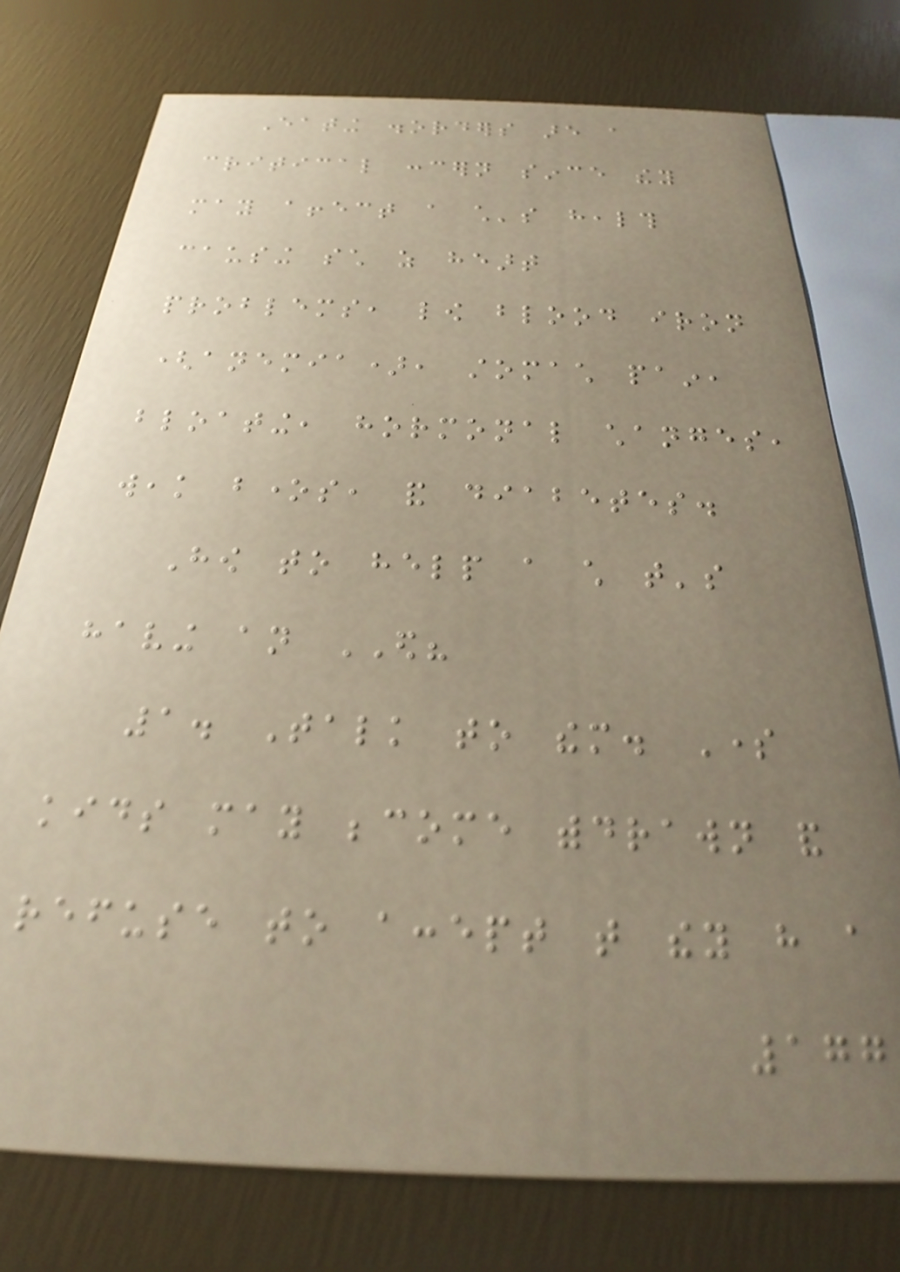Eating disorders are a
critical concern since they
may affect a child's health
causing such as heart
problems, low blood iron
(anemia), stomach pain,
bloating, hormonal changes,
weak bones, and diabetes.
How to help a child that's
having an ED?
1. Talk to them. Some
kids may become withdrawn and
refuse to accept that they have a
177
